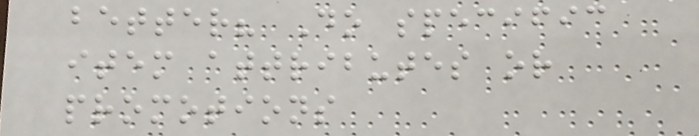better? Do specific
item attributes or
promotions
